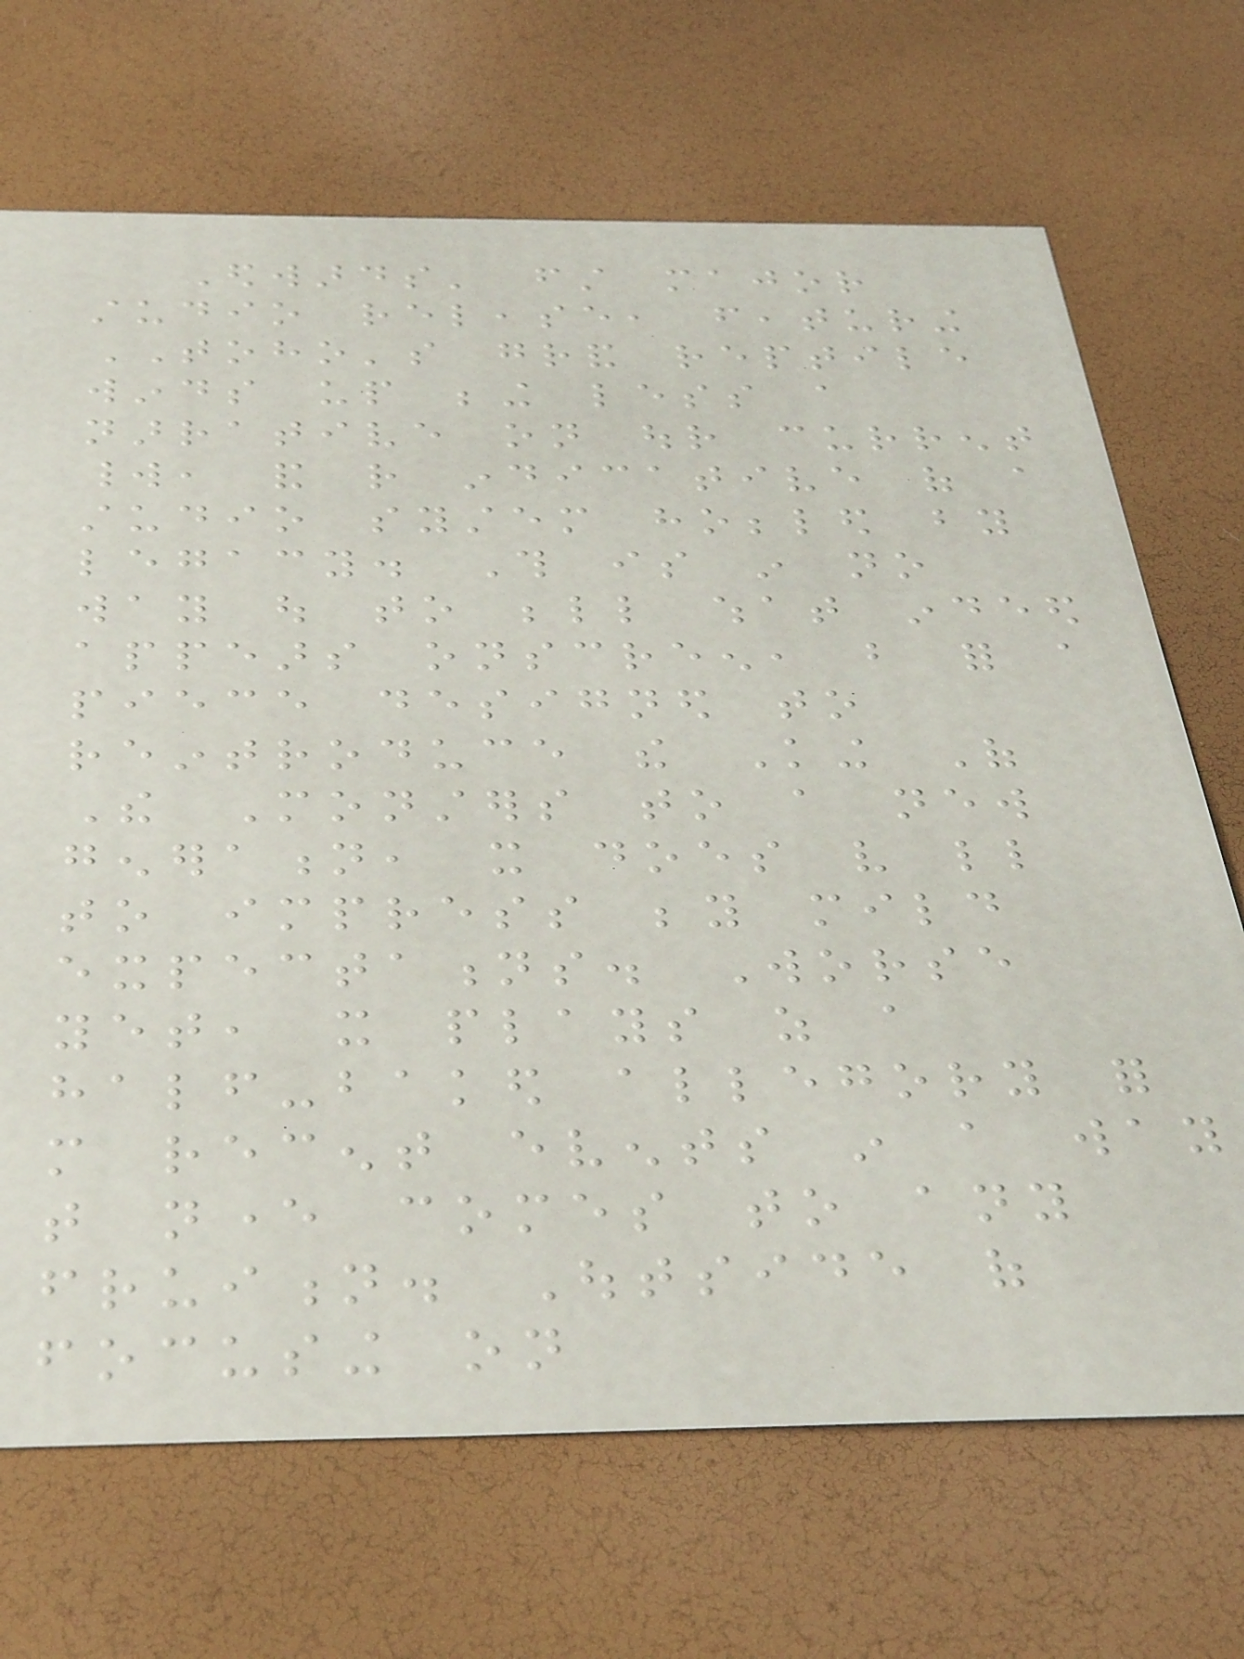Edwards' first major
studio release, featuring
TOHO's grand reptile
winds up being less a
narrative on our current
world, and rather indicative of a
studio system hobbled by
legacy. This is in no
way out to belittle what indeed
appears onscreen, but for a
piece designed to
reintroduce the King Of
The Monsters to a new
generation, it does very little
to impress beyond mild
expectations. Worse
yet, it plays as a
half-baked allegory for
more recent events in a way
that never comes to any
fruition. Outside of
focusing on
